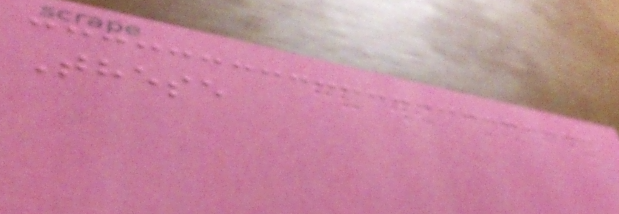These
